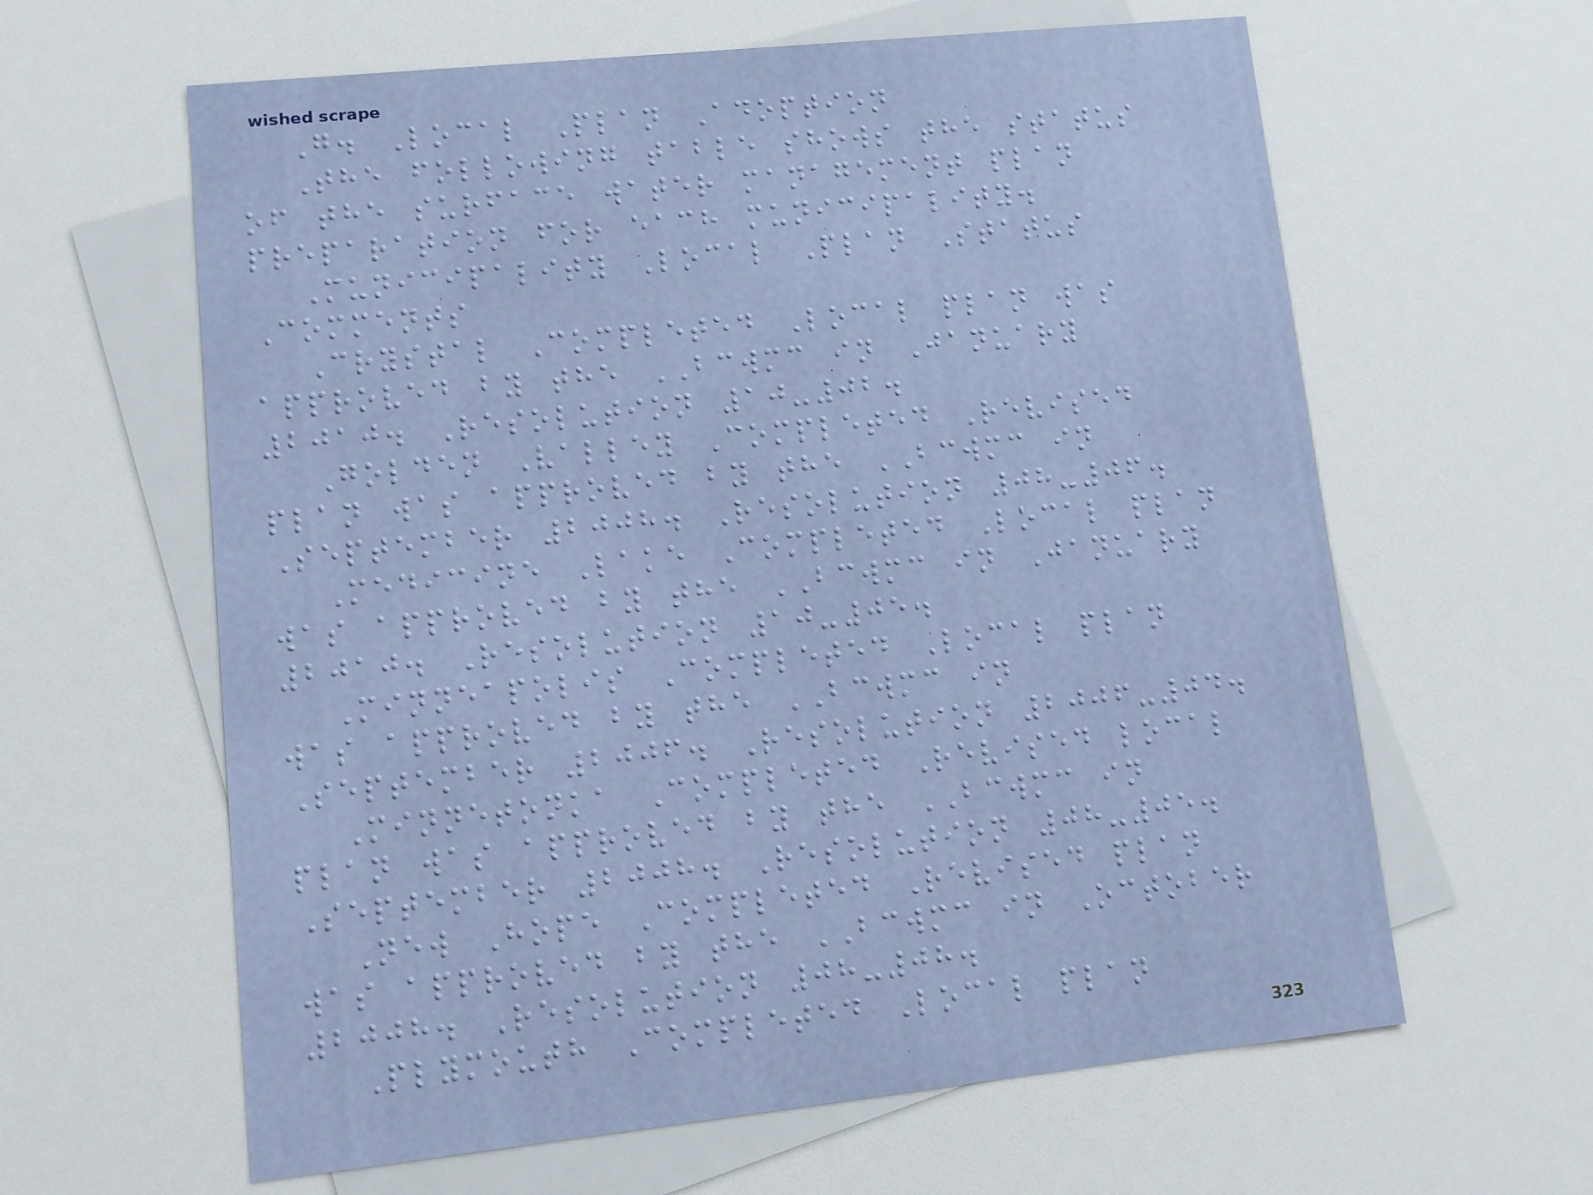G. Local Plan Adoption
The following table shows the status
of the surface water management plan
preparation for each municipality.
Municipality Local Plan Status
Comments
Crystal Completed Local plan was
approved by the BCWMC in January
2010. Resolution 10-02.
Golden Valley Completed Revised
plan was approved by the BCWMC in
September 2008. Resolution 08-06.
Medicine Lake Completed Local plan
was approved by the BCWMC in January
2010. Resolution 10-05.
Minneapolis Completed Local plan
was approved by the BCWMC in
September 2006. Resolution 2006-04.
Minnetonka Completed Revised local
plan was approved by the BCWMC in
September 2008. Resolution 08-05.
New Hope Completed Revised plan
was approved by the BCWMC in October
2008. Resolution 08-08.
Plymouth Completed Local plan
